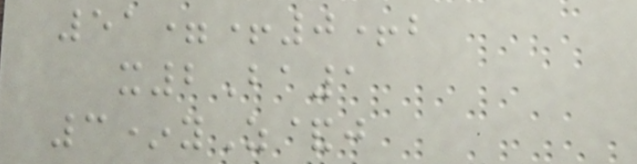51=+0+b
x2Ba1
3*yZ&j
